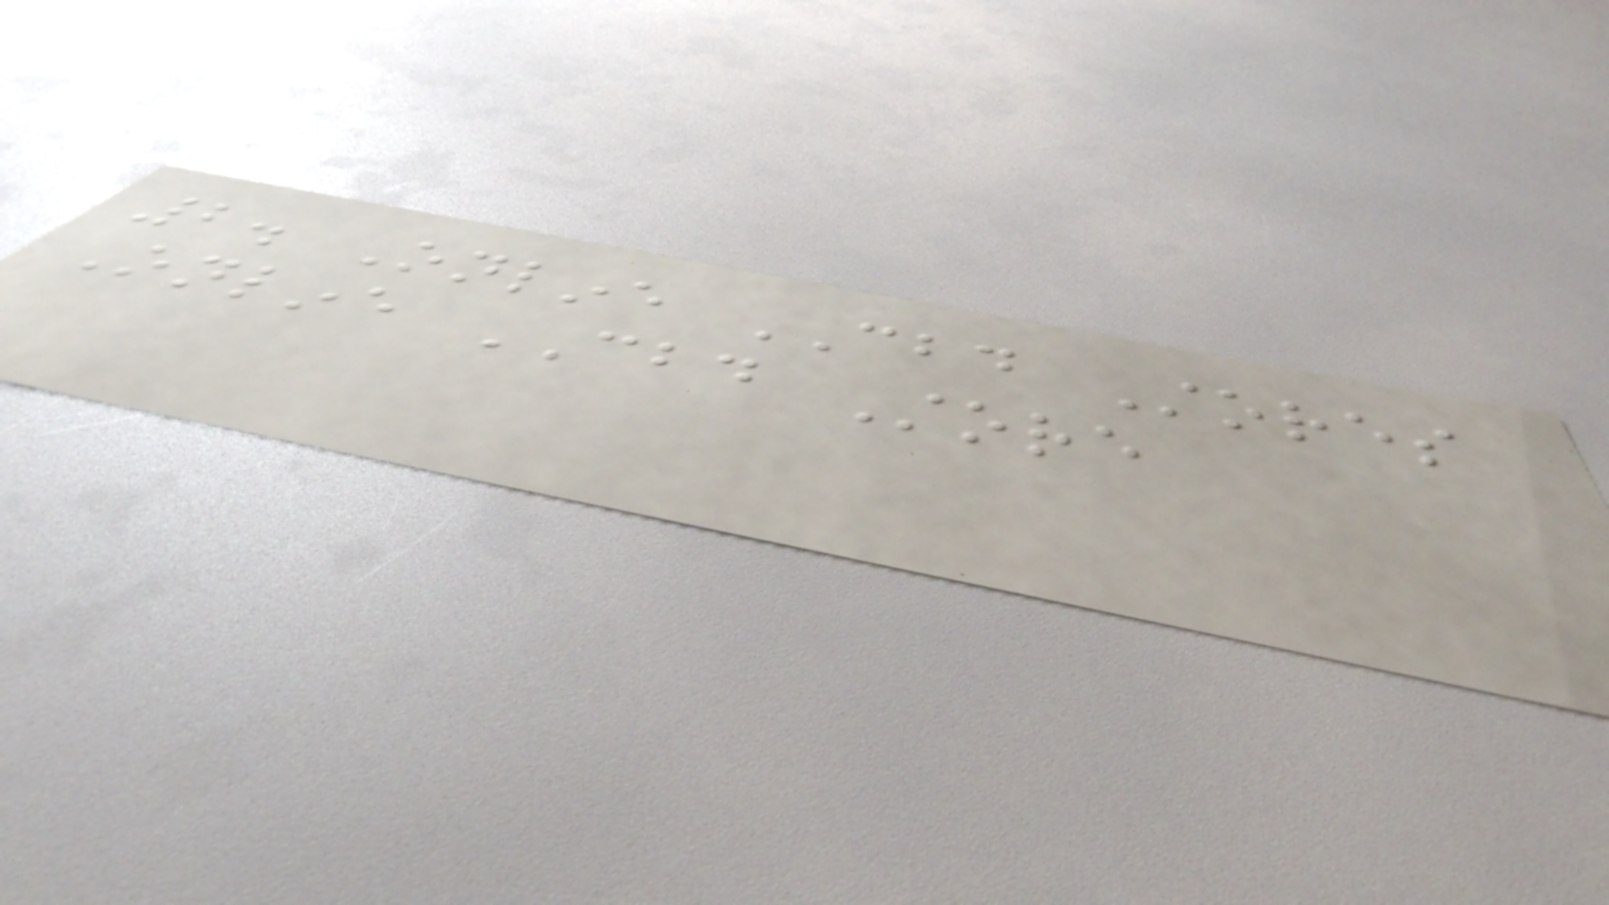2. Online CBD Stores
Online CBD Store
